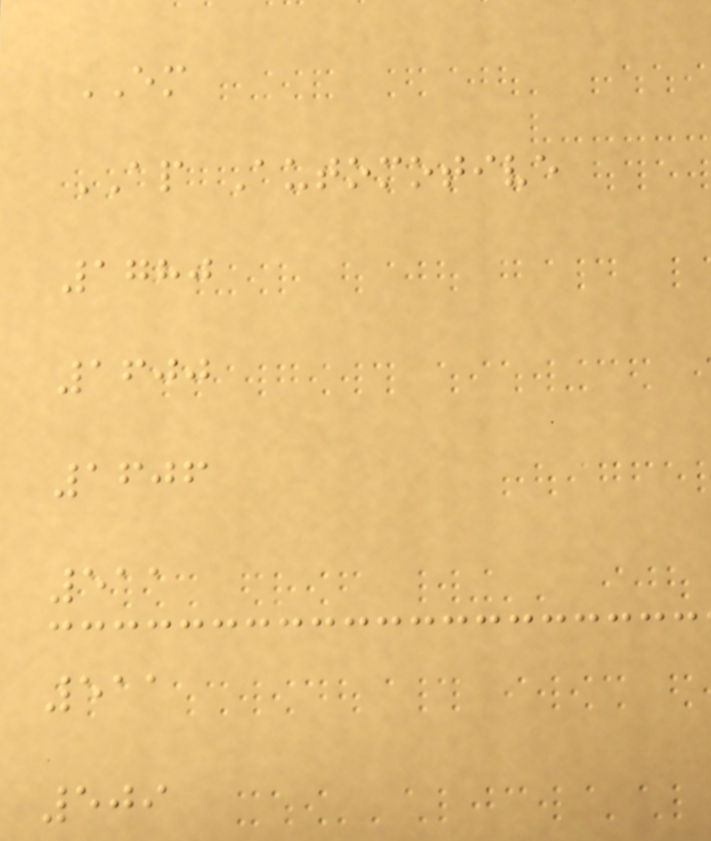EM
AP Automotive
1780
1600
1606
511
511
509
